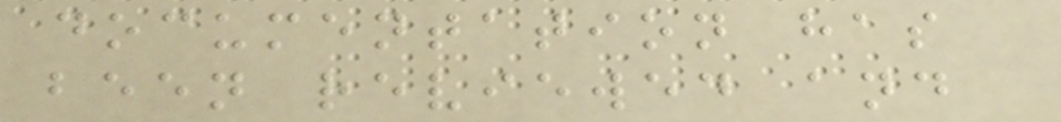documentation has
been reviewed and
